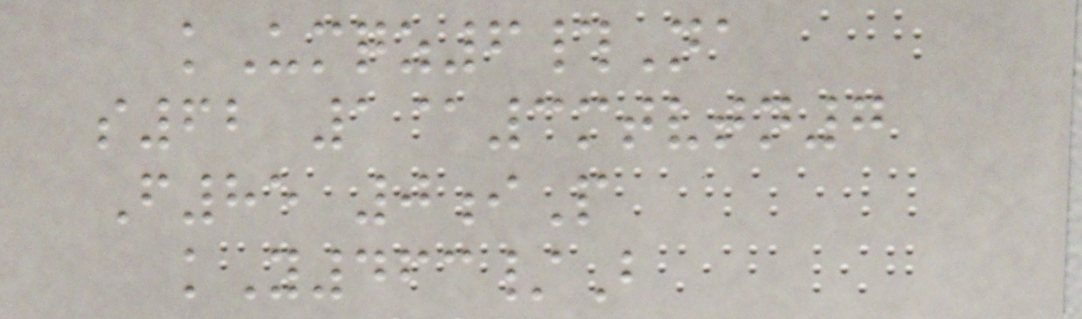kUmqz6#Na
s62 1@3mtvtn7
F85 0iP
kY463/B
